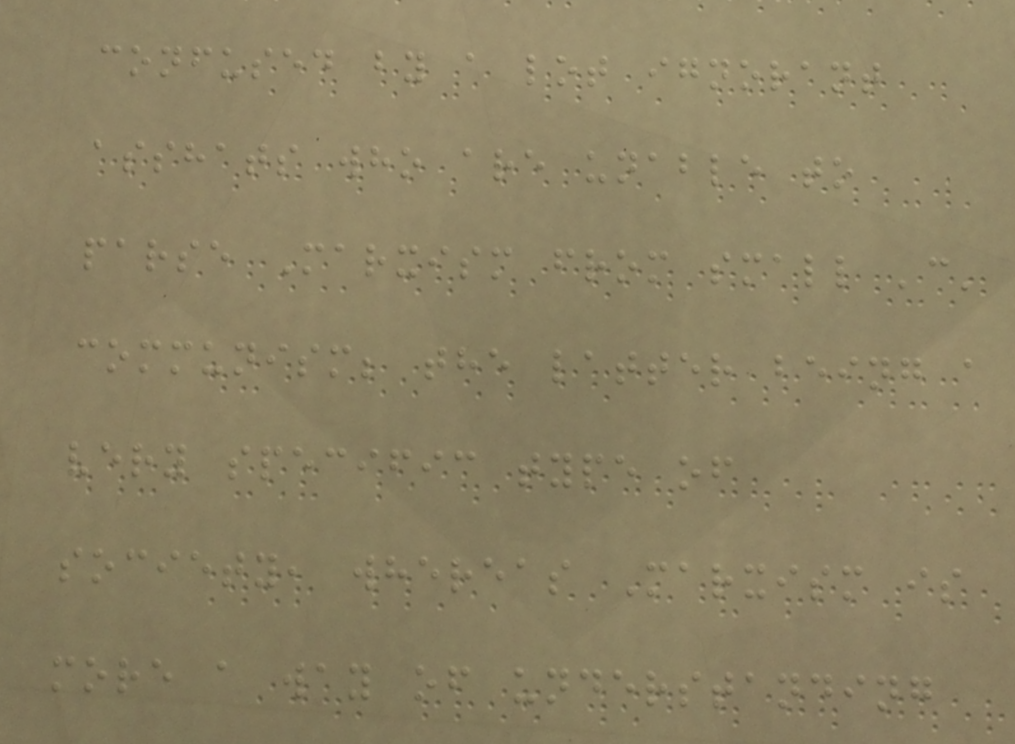confused by a lot ignorant
asshats who are unable to
parse Marxism from small 'c'
communism; the latter being a
very specific type of
society, whereas Marxism is
more a way of understanding
